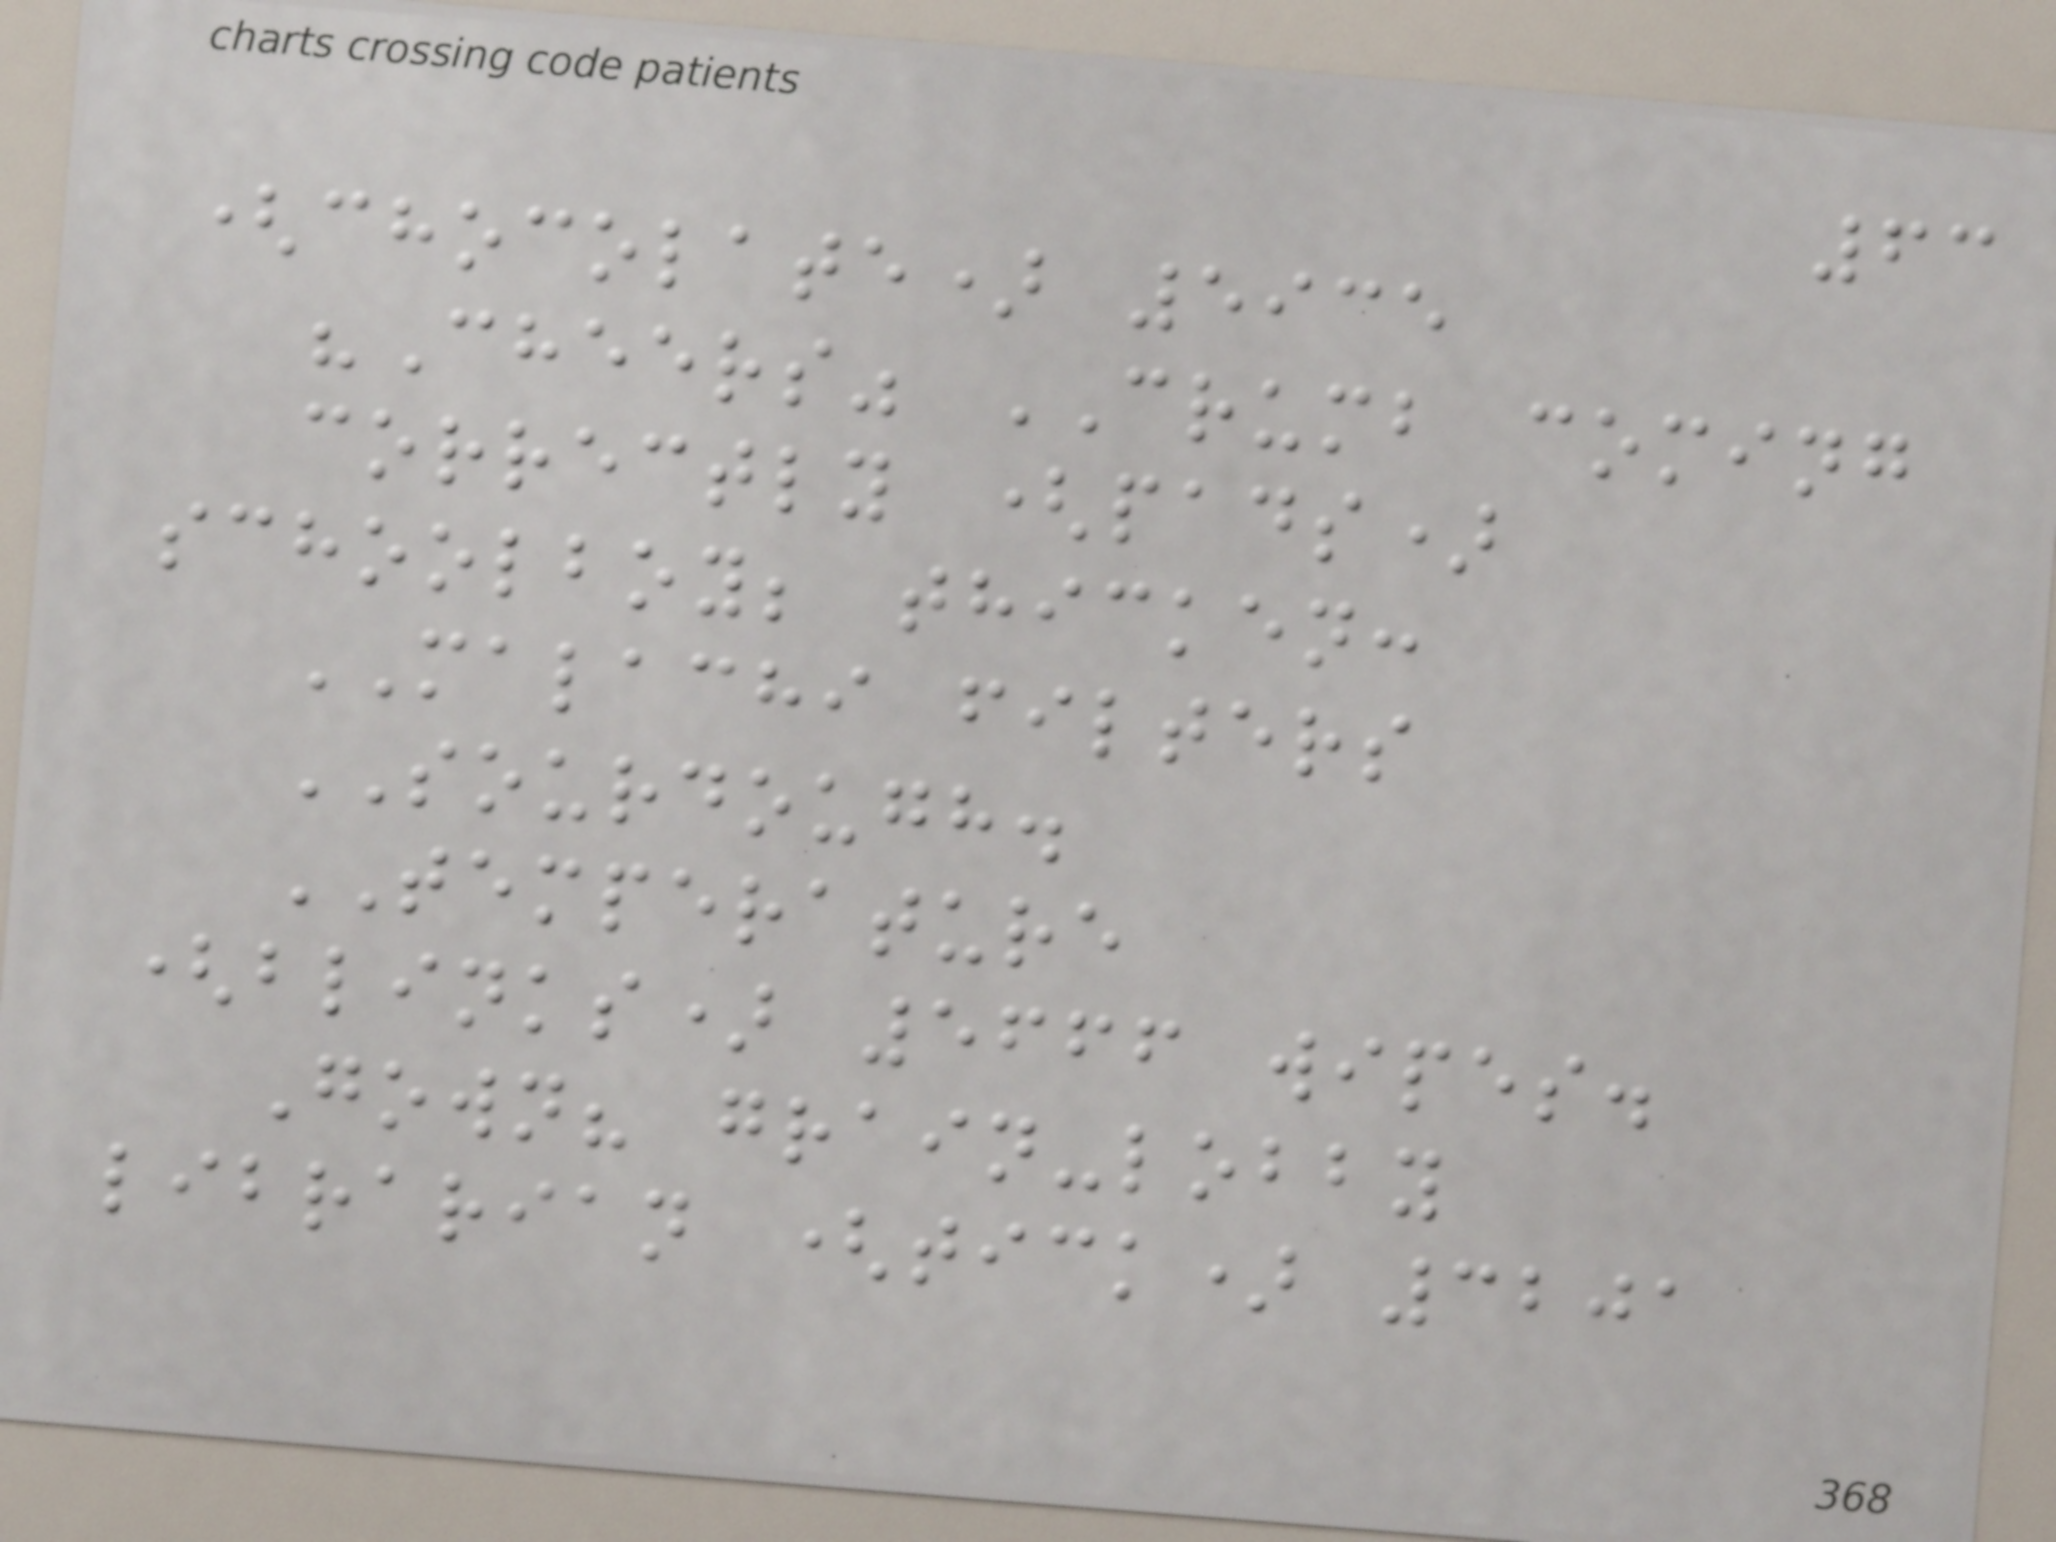63
(chocolate) 5935
"Cheers" CRUMB coming
correctly (pads)
schoolboy; thicken:
MALACHI filters
SOURDOUGH.
TEMPERATURE
(blinks) 5666 wipes.
Gown? grain-lobby
librarian (tick) 3201
